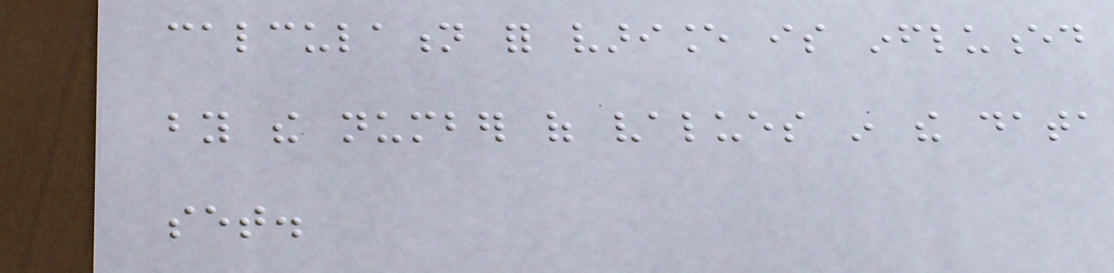calculation for variance is influenced
by the number of values in the data
set.
